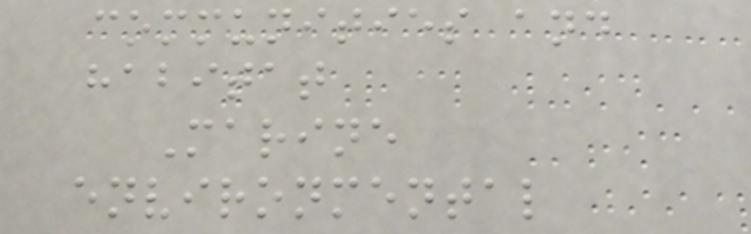communities and
habitat
Marine
environmental
